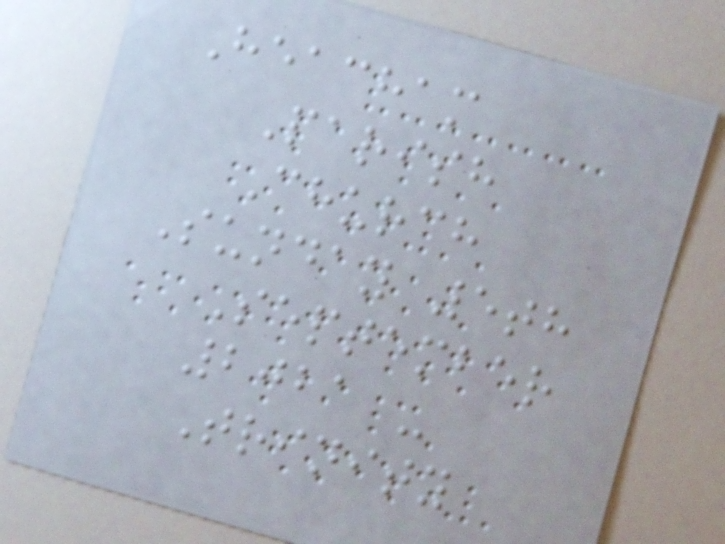Heacham
Parish
Church
Sunday 5th
September
2021 -
Trinity
